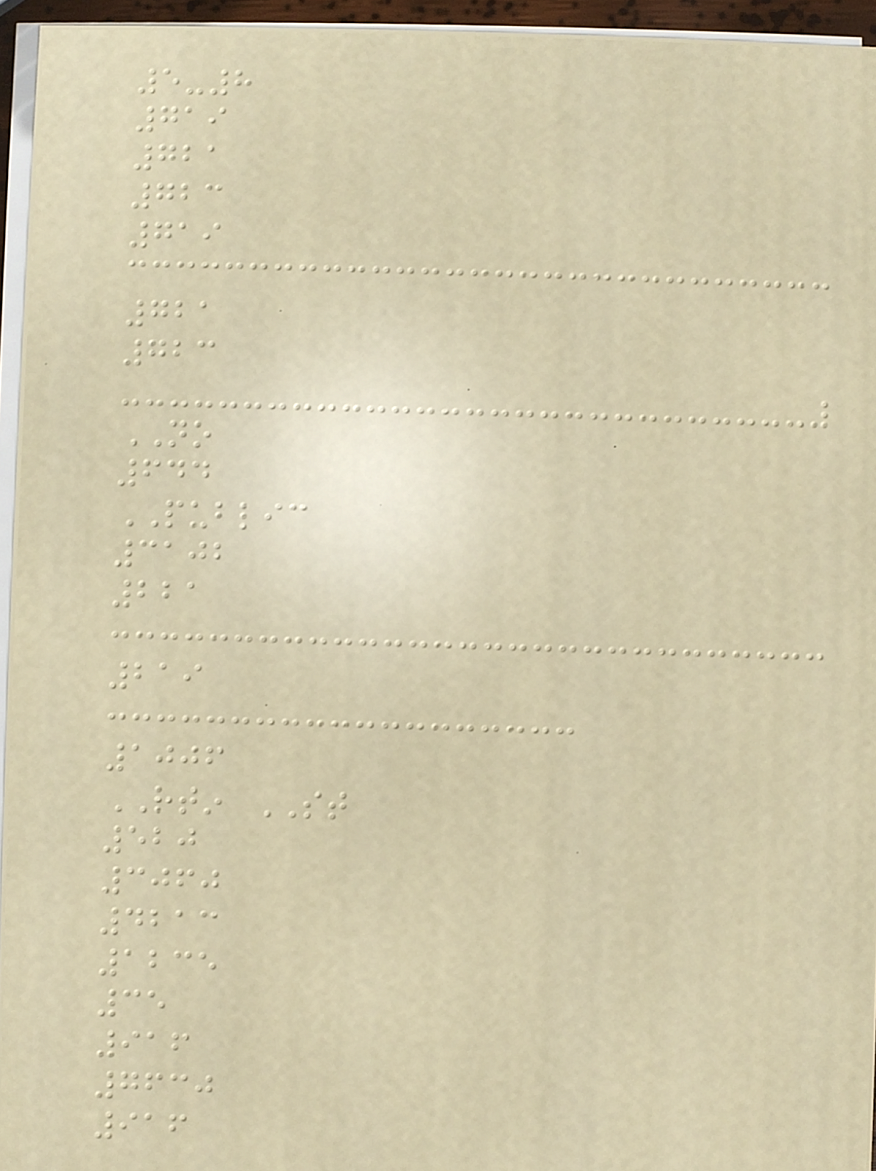5-8
719
721
723
719
721
723
NO
644
PUBLIC
3102
221
219
1006
RTIN ST
520
3060
4213
1235
35
916
7630
916
